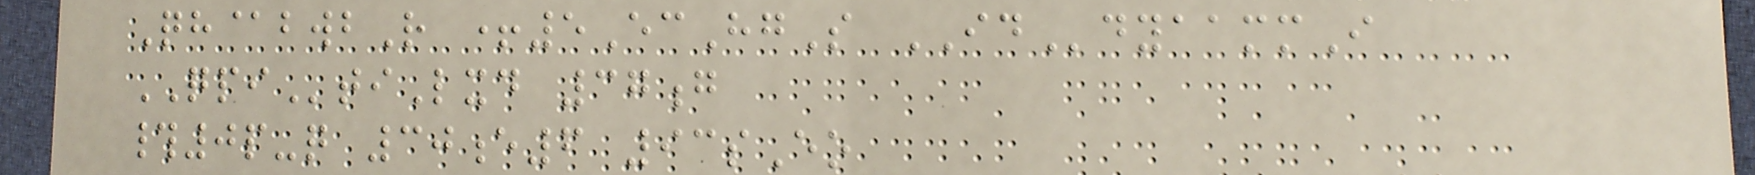Qh@bwbR +5EcHgS IDdyaammI
QPItiLxd 37g
#0p-q 30e6 93sEo
